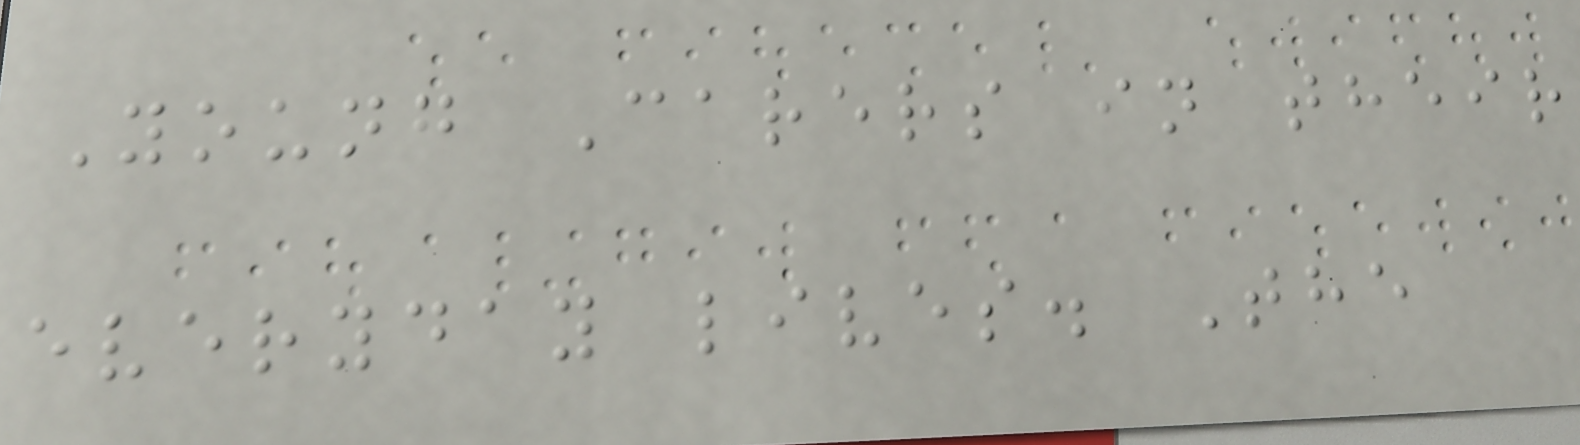Young Carers in their
everyday lives. The
